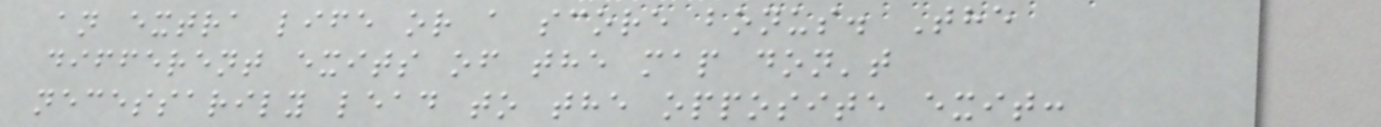an extra life or a score bonus. The
different exits of the map don't
necessarily lead to the opposite exit:
